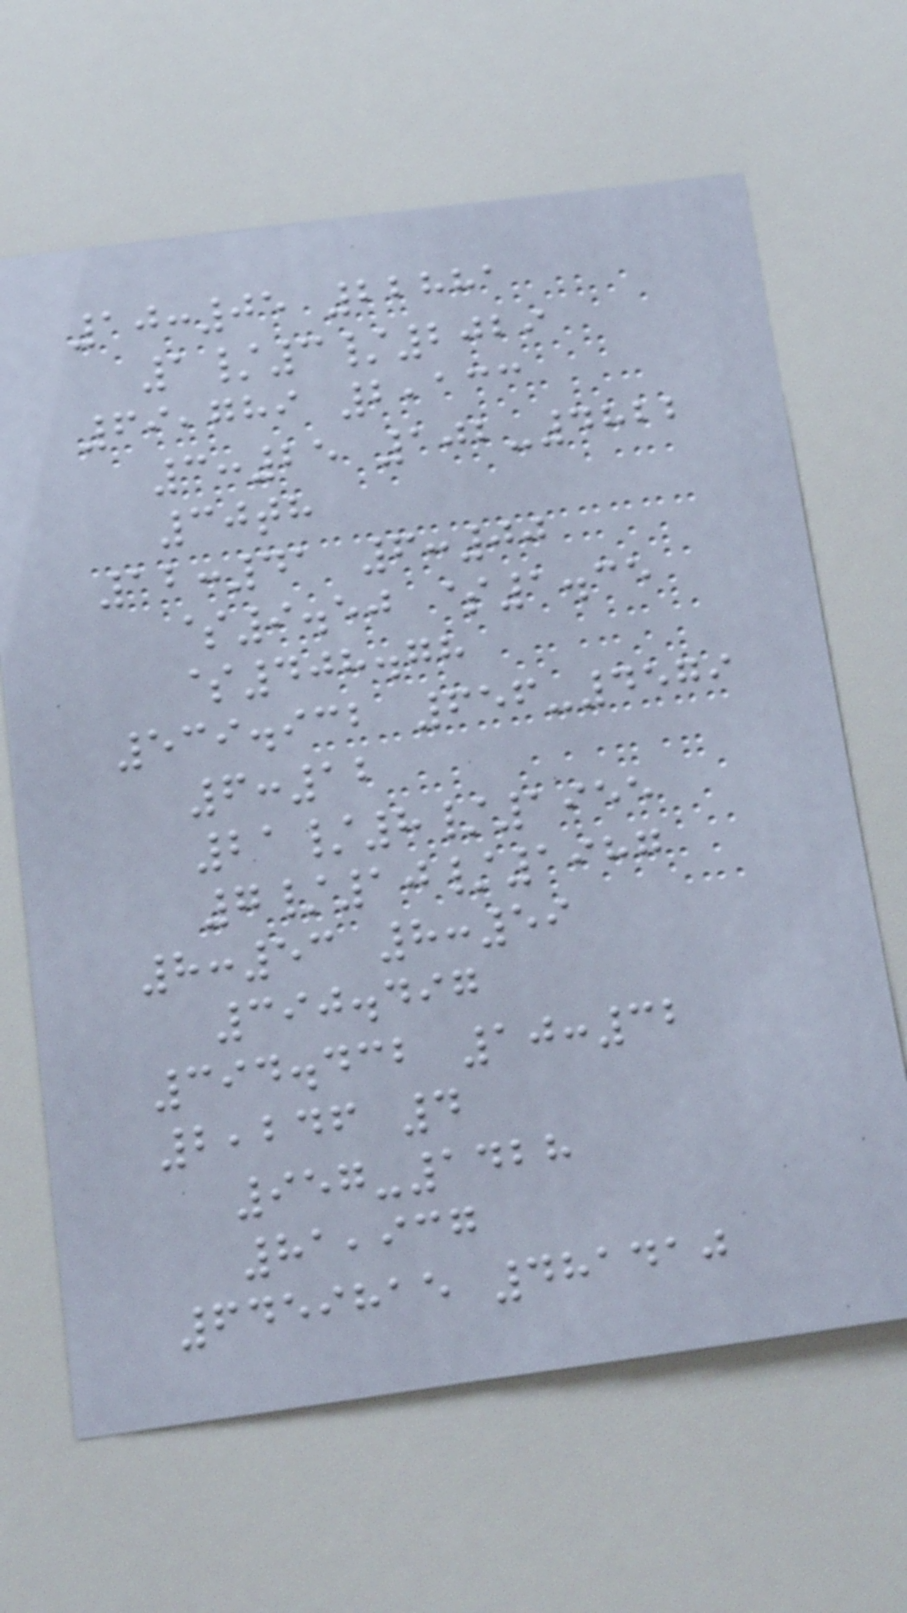10:05 22881
1/3/2029
69,789 2,133
3:25 102-4822
30th
12:41 6:00
$9.50 $1.35
$408.78
539.932 656-4579
6:12
21/8/1955
7/10/1987
8:53 8:59
390.497
394.432 10:32
2,246 4
957-1428
81,937
6459815 481410
